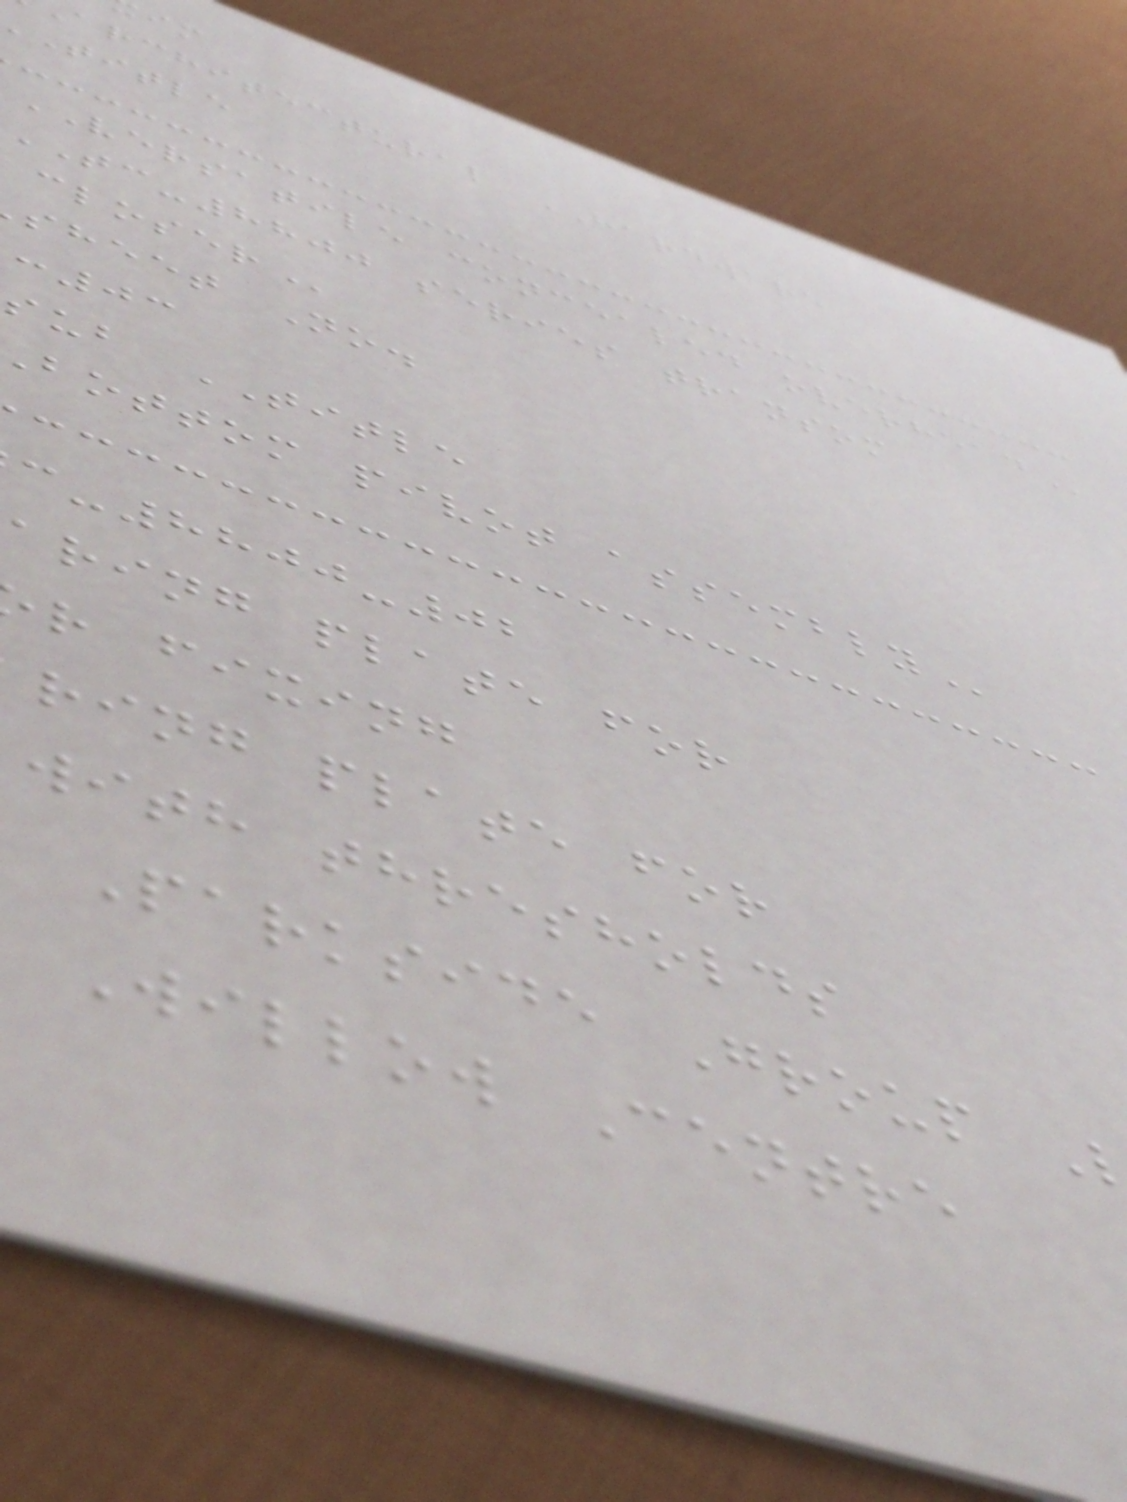architectural HARDWARE
title
VERSATILE concealed
TC-8800 series transom
sheet No.
:03
sub TITLE
bottom pivot
c-8800-02
aring plate for
r fixing
ring plate for
with thresholds
Parkside Group
Willow Centre
